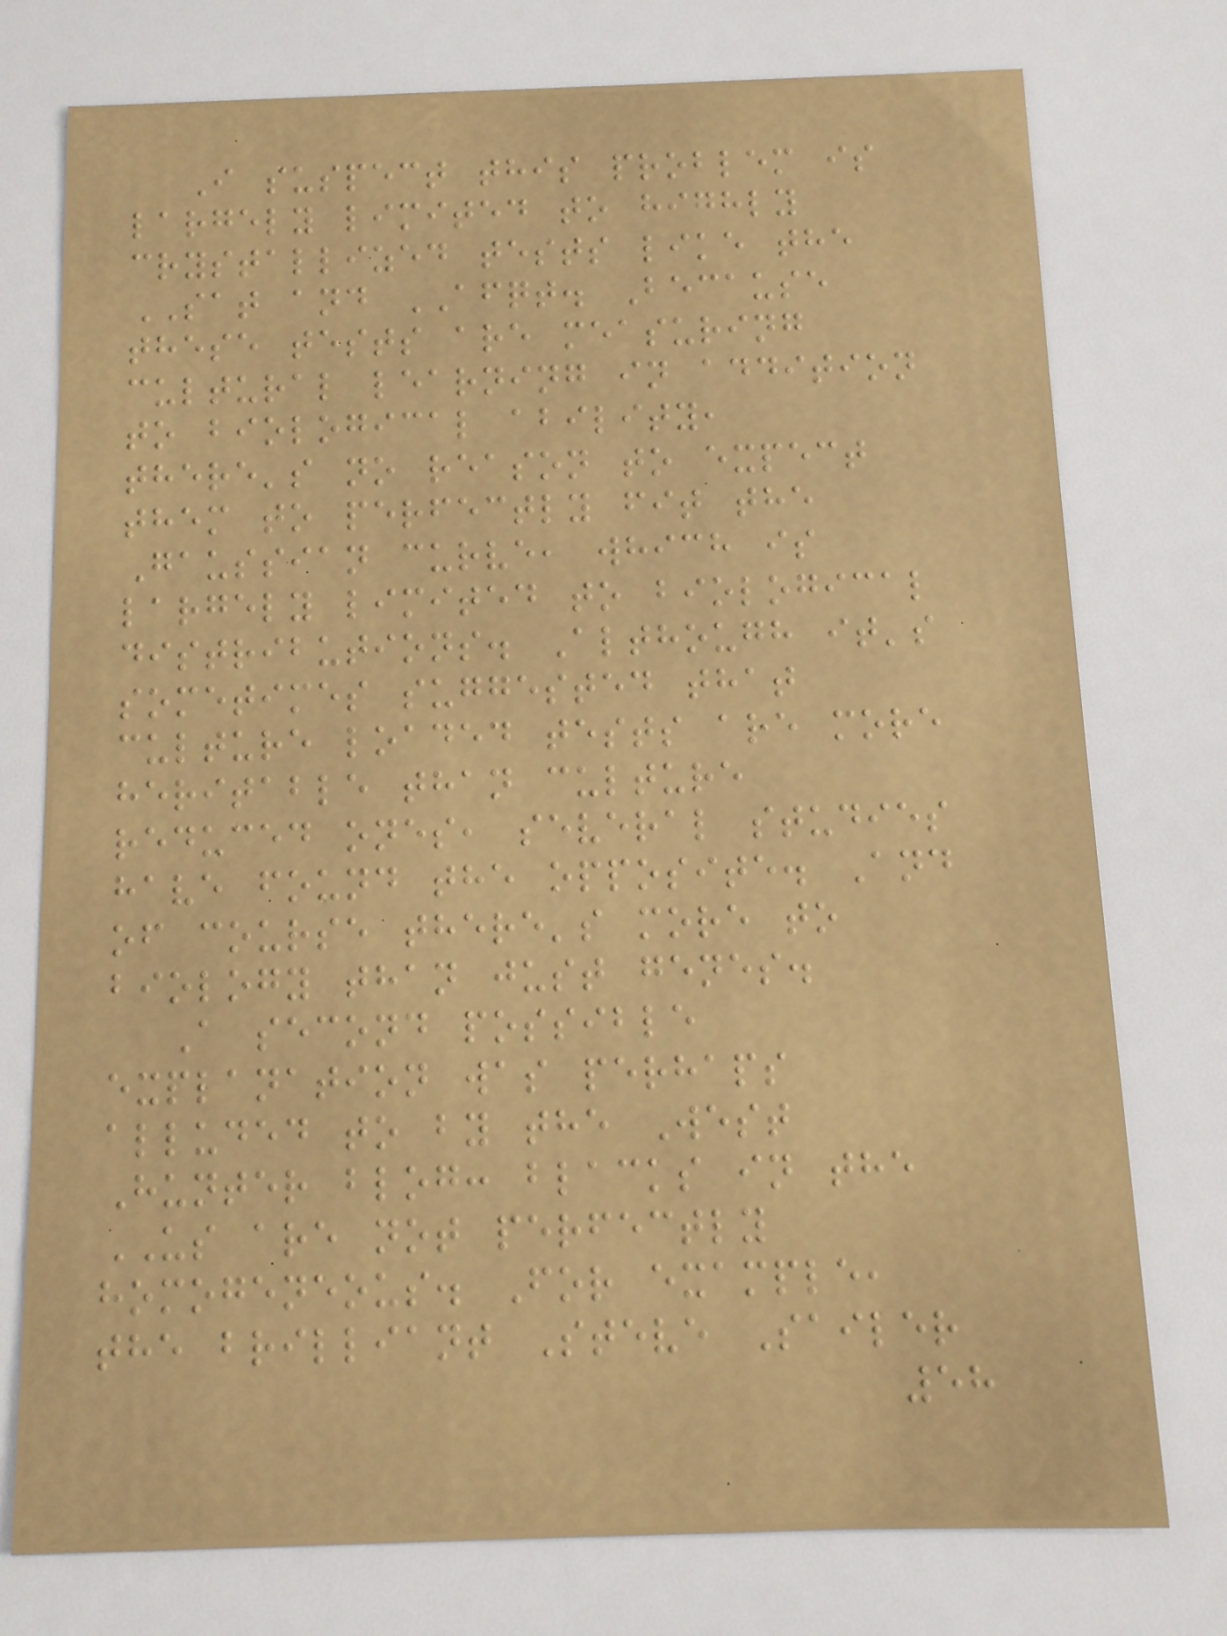I suspect this problem is
largely limited to highly
crystallized tests like the
SAT and AFQT. Because
these tests are measuring
cultural learning in addition
to biological ability,
there's no reason to expect
them to perfectly fit the
Gaussian curve, which is
largely limited to biological
distributions. Although it's
sometimes suggested that
culture loaded tests are more
heritable than culture
reduced ones, several studies
have found the opposite. And
of course there's more to
biology than just genes.
A second possible
explanation was perhaps
alluded to by the West
Hunter blog: blacks in the
US are not perfectly
homogeneous. For example,
the brilliant Steve Sailer
58
